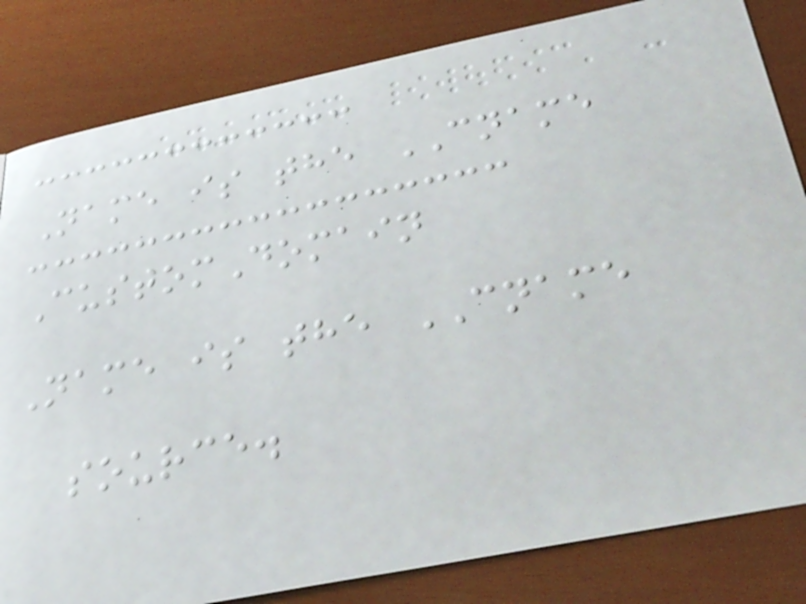Name is the CNAME
CustomDomain
Name is the CNAME
source.
